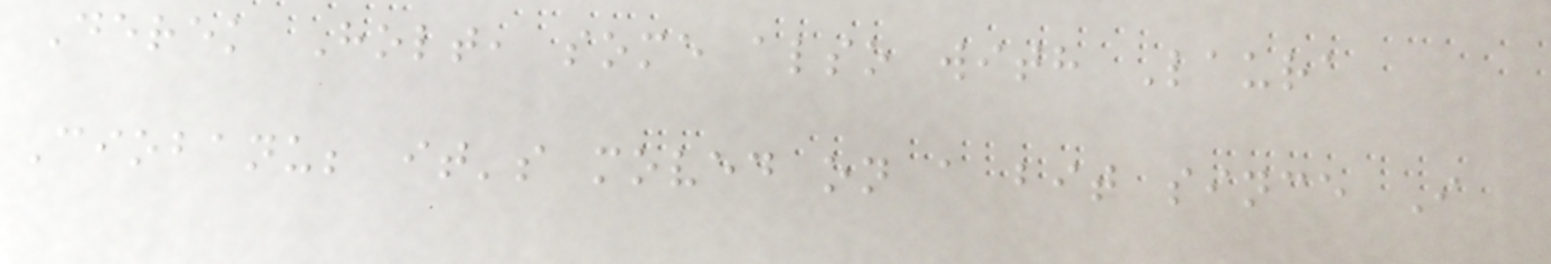Derek Holt, some also with Laura
Ciobanu; it's moved on a bit since I
